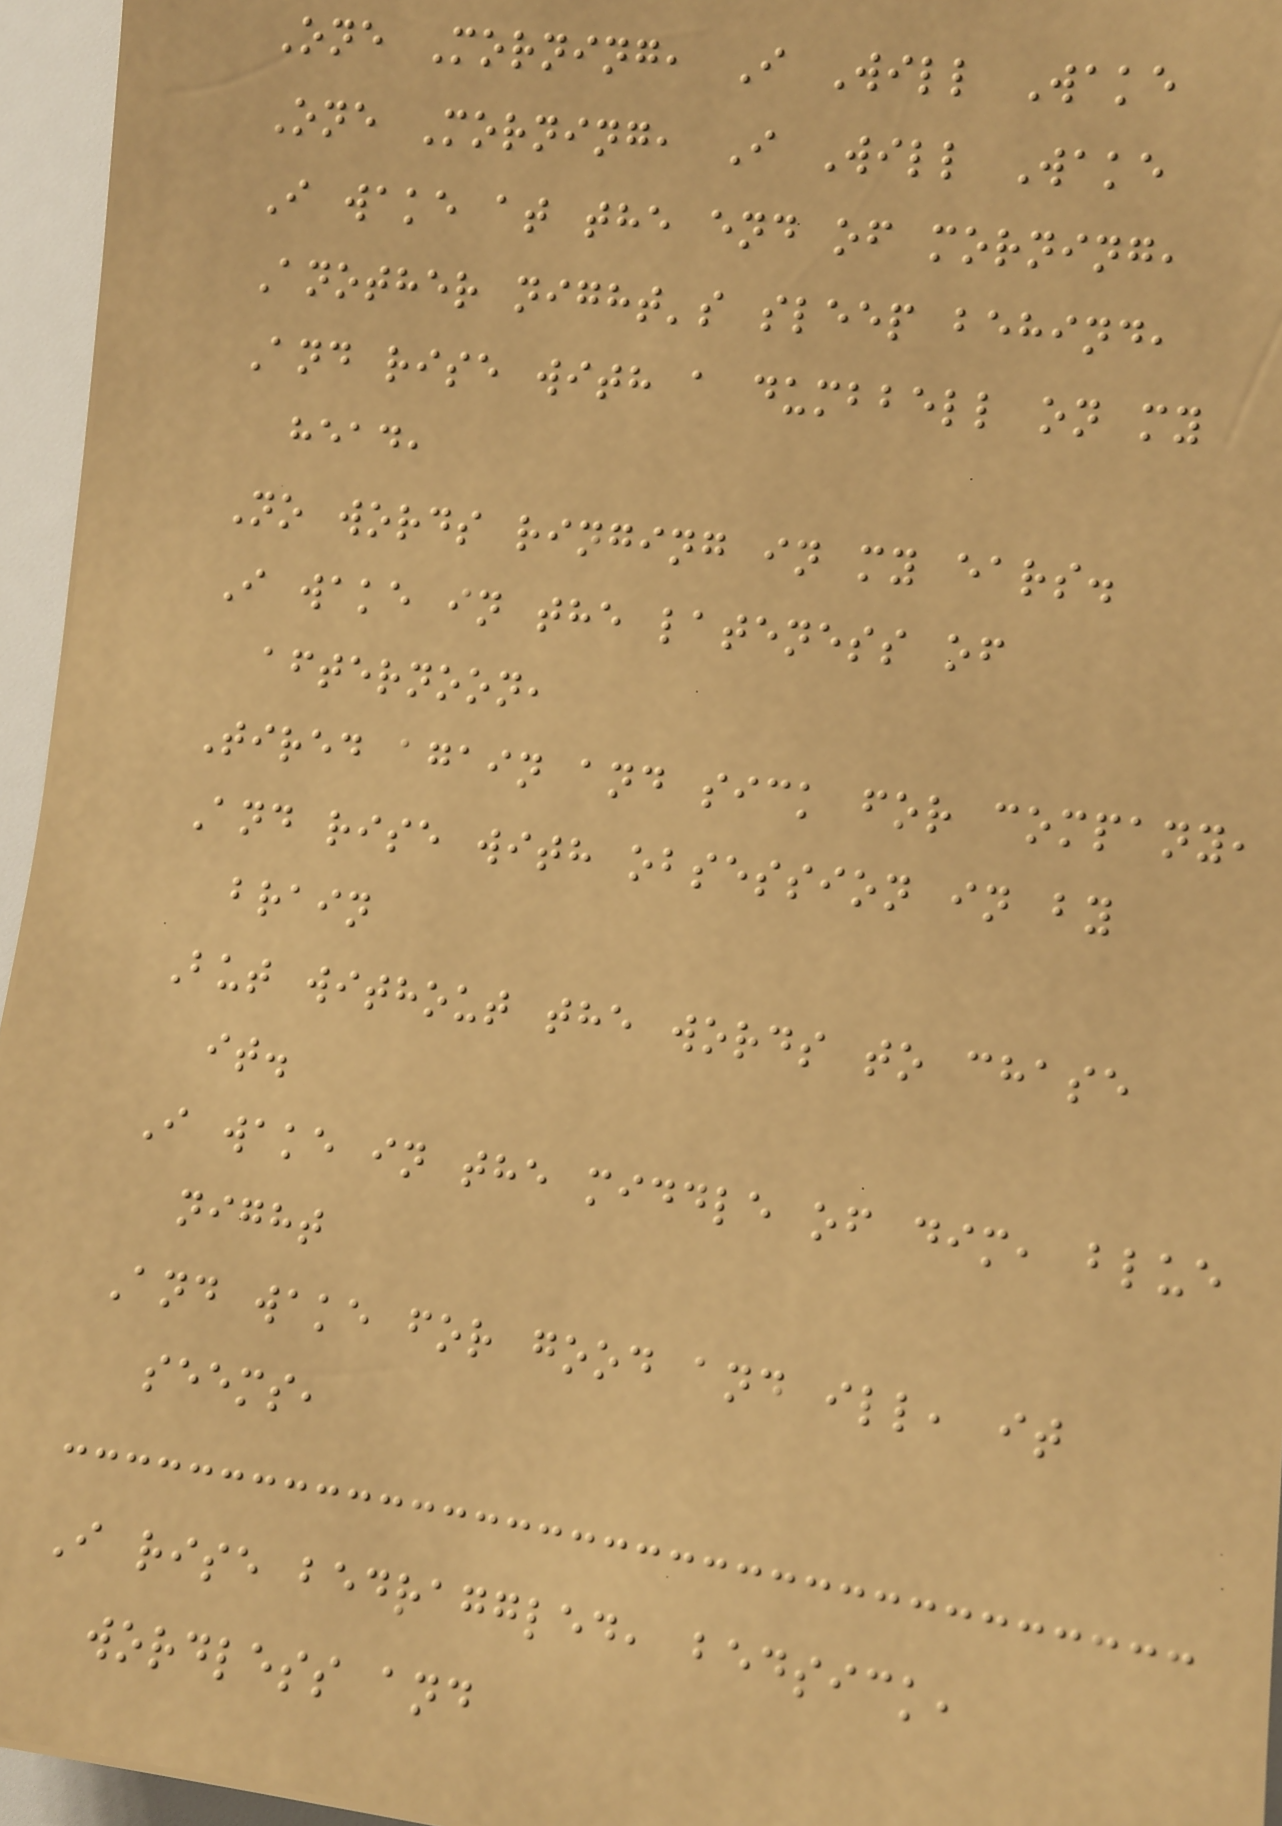One Morning, I Will Wake
One Morning, I Will Wake
I wake at the end of morning,
Another night's sleep behind,
And rise with a dumbbell on my
head,
No words ringing in my ears.
I wake in the lateness of
afternoon,
Tired again and sick for company,
And rise with obsession in by
brain
But without the words to chase
it.
I wake in the middle of dim, blue
night
And wake for good and ill, it
seems,
I rise bedraggled, bedsick,
wordless and
